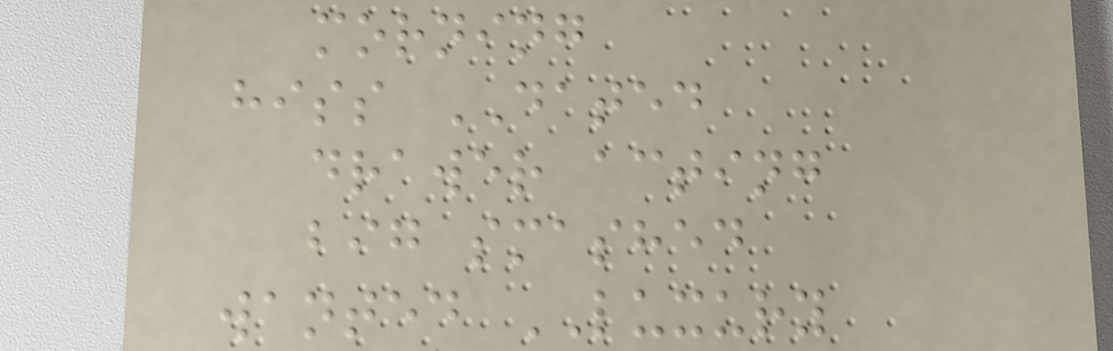morning
hiss DATED
drawer acting
big smashed
wanted LUXURY
